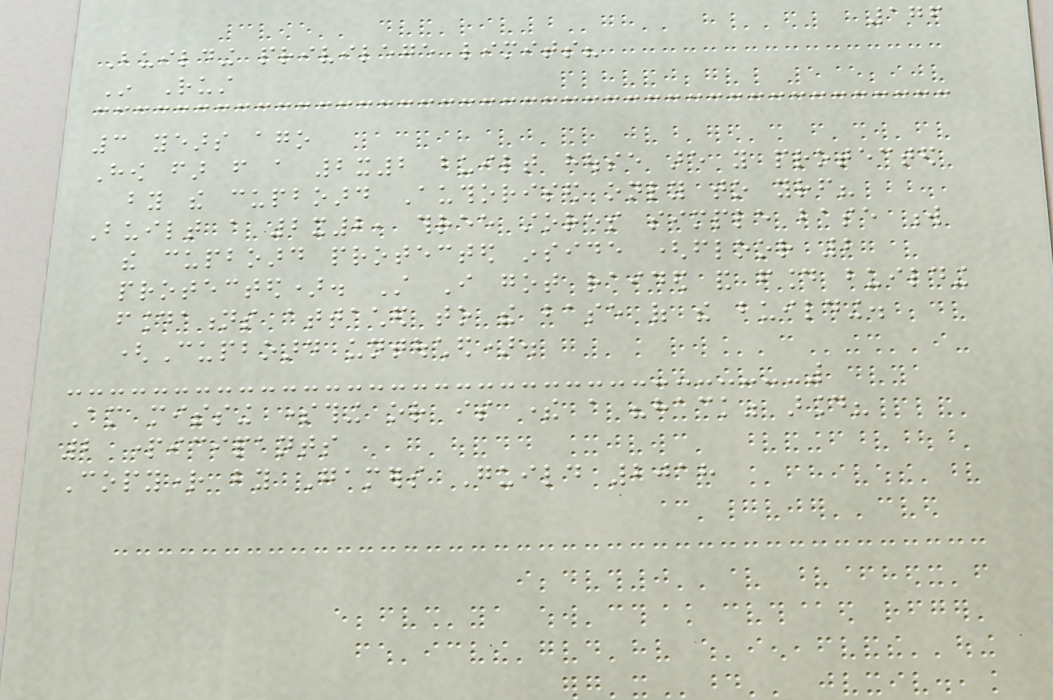176
Building privilege limits?
In Rust
3 years ago
How far from a 2x2 built house are you protected
by the cupboard Authorised only to yourself?
Built a 2x2, three stores simple base w
the cupboard protected inside (floor 2
protected). Still I got raided and found building
foundations attached to the base of the building.
(Cupboard untouched).
Am missing something or is there a "hack" around?
2 participants
Copyright by Gamers Guild 2018
